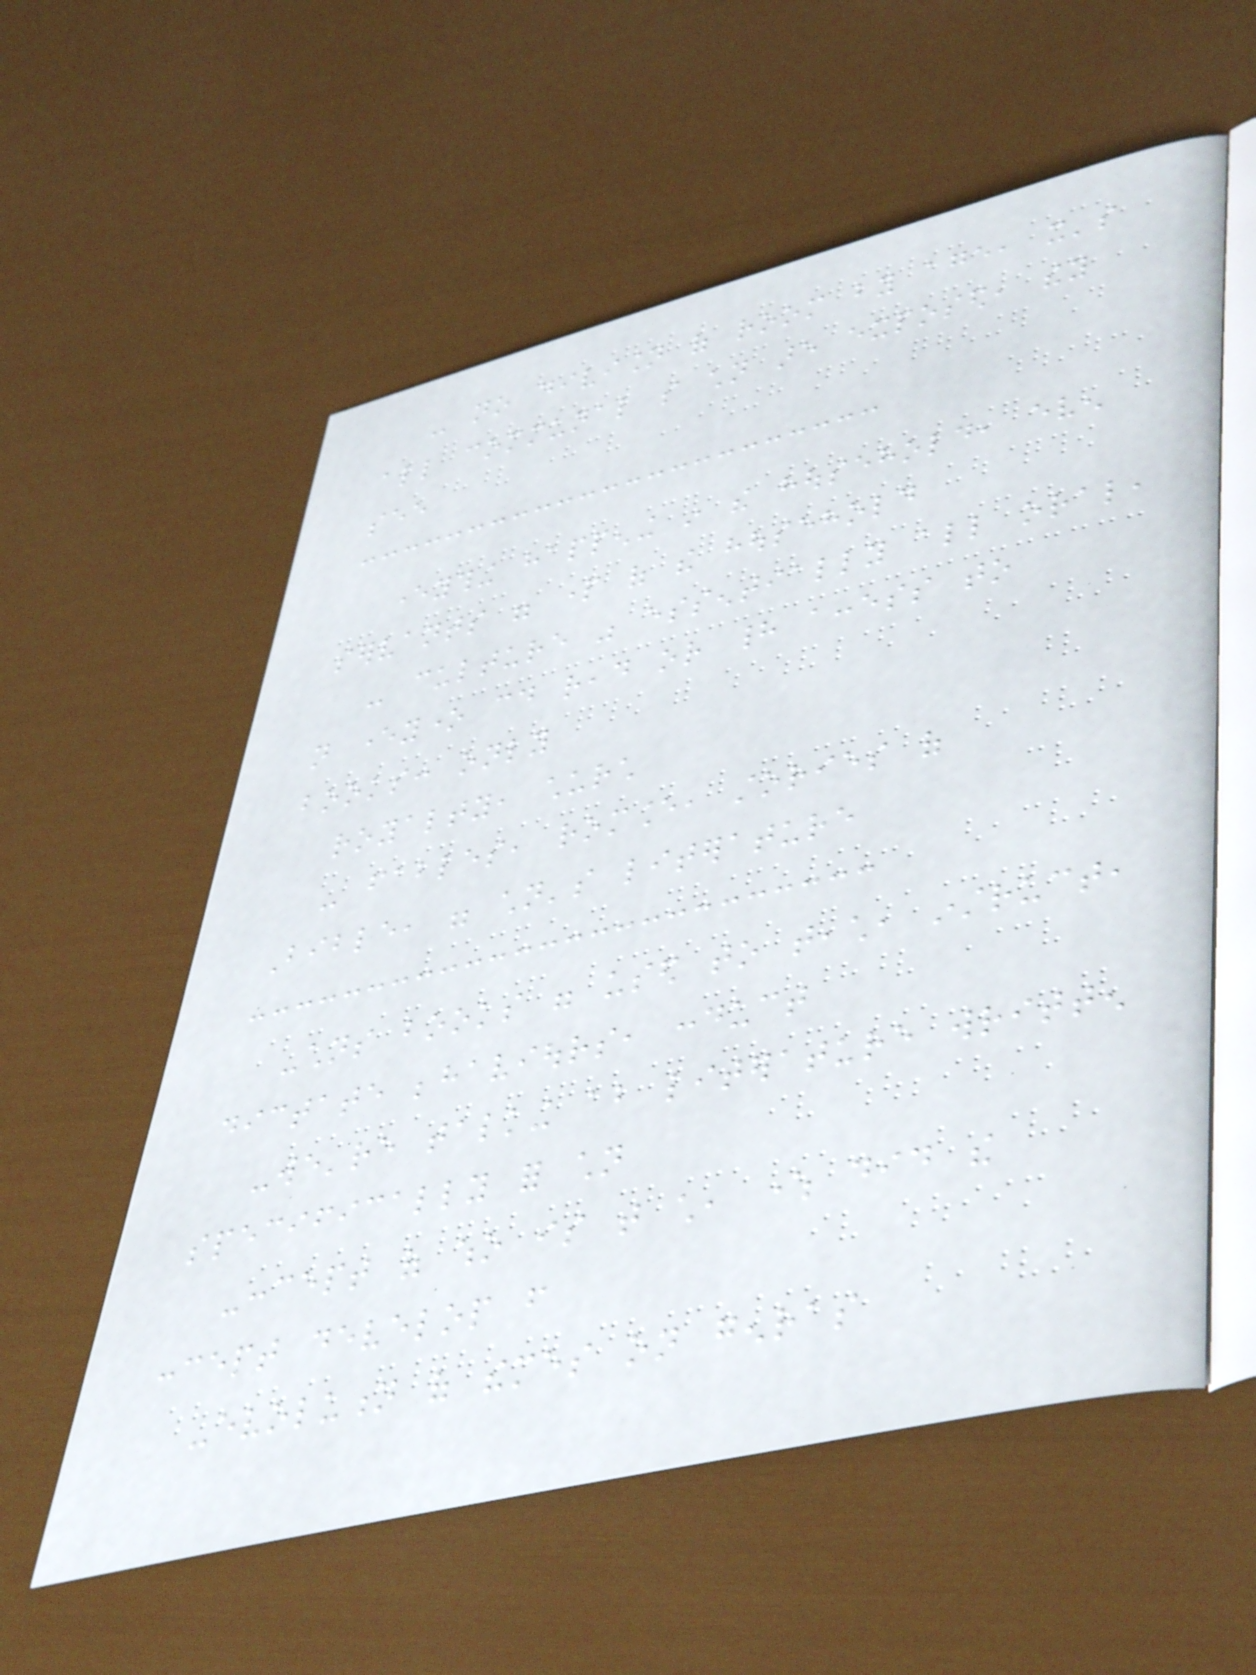- no division of room by age, it's
all communal so children are exposed, they
see
everything happening in the household, even
servants were part of the household
- culture was essentially all oral,
not everyone could read or had access to
books: only
royalty, church
- fables, romance, stories of
Bible, were children's literature
-childrens books were used to teach, instruct,
dictate behaviours, conduct
-we're talking about literature written
specifically for children
-concept of who is that child, where did the
concept develop from
-evolution of themes on genras
